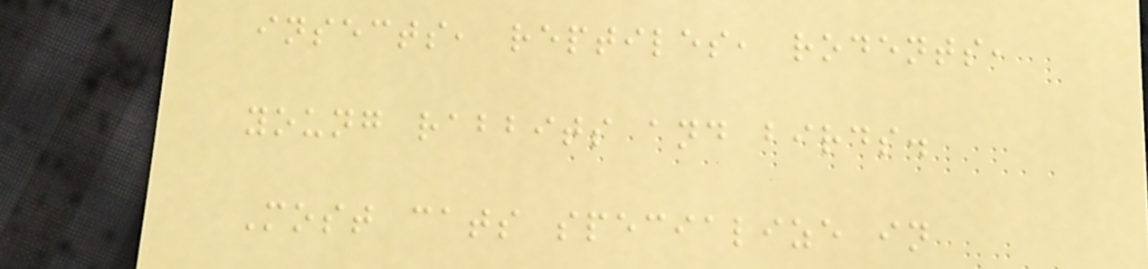insects, reptiles, rodents,
young rabbits and birds.
Most cats specialize in
